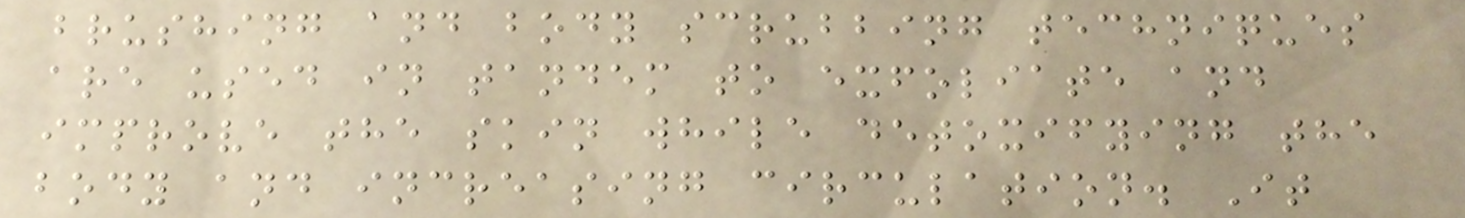brushing and body scrubbing techniques
are used in tandem to exfoliate and
improve the skin while detoxifying the
body and increasing circulation. It
